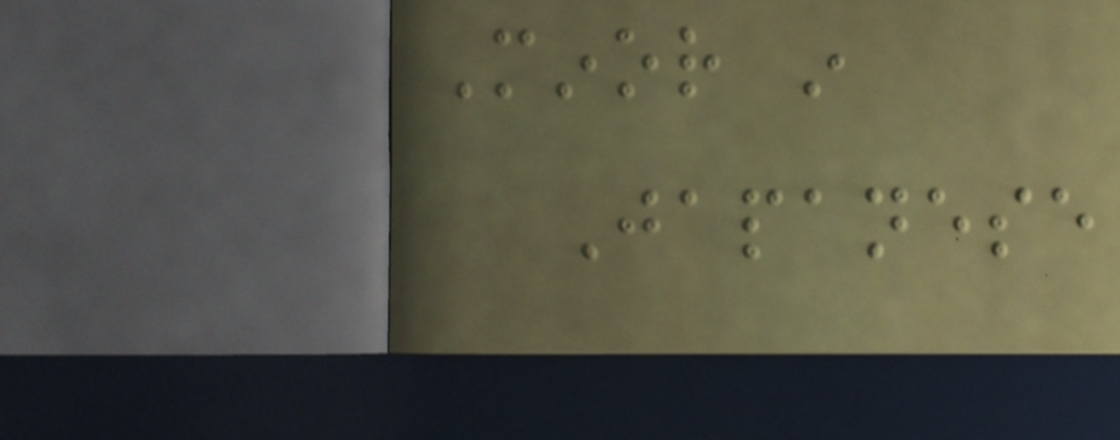Minor in
Japanese
